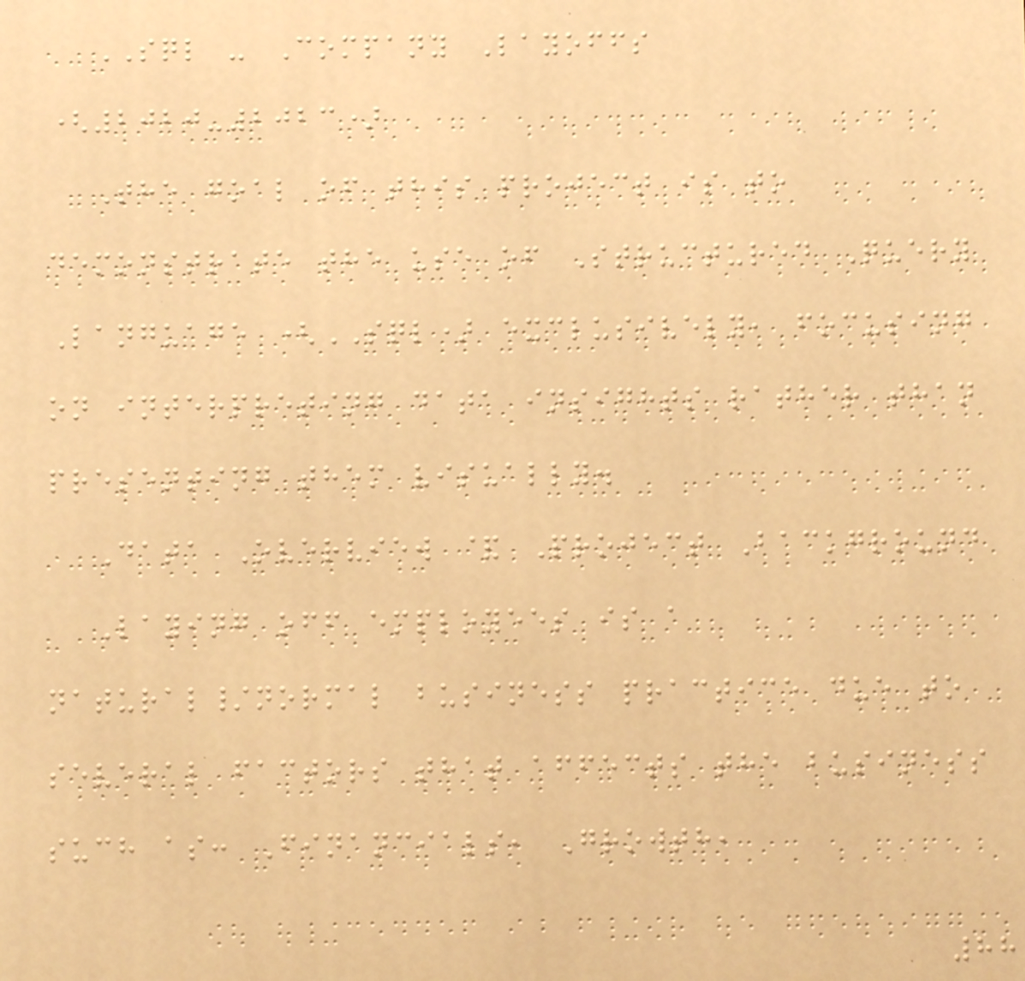SQL - Company Layoffs
(2020-2023)
The goal of this project is to
demonstrate the use of Structured Query
Language (SQL) exclusively, focusing
on interpreting data insights rather than
presenting them visually.
Data Overview & Project Background
Laying off employees is a
natural/normal business practice due to
several factors that affects the business
such as: Financials, Growth,
88
